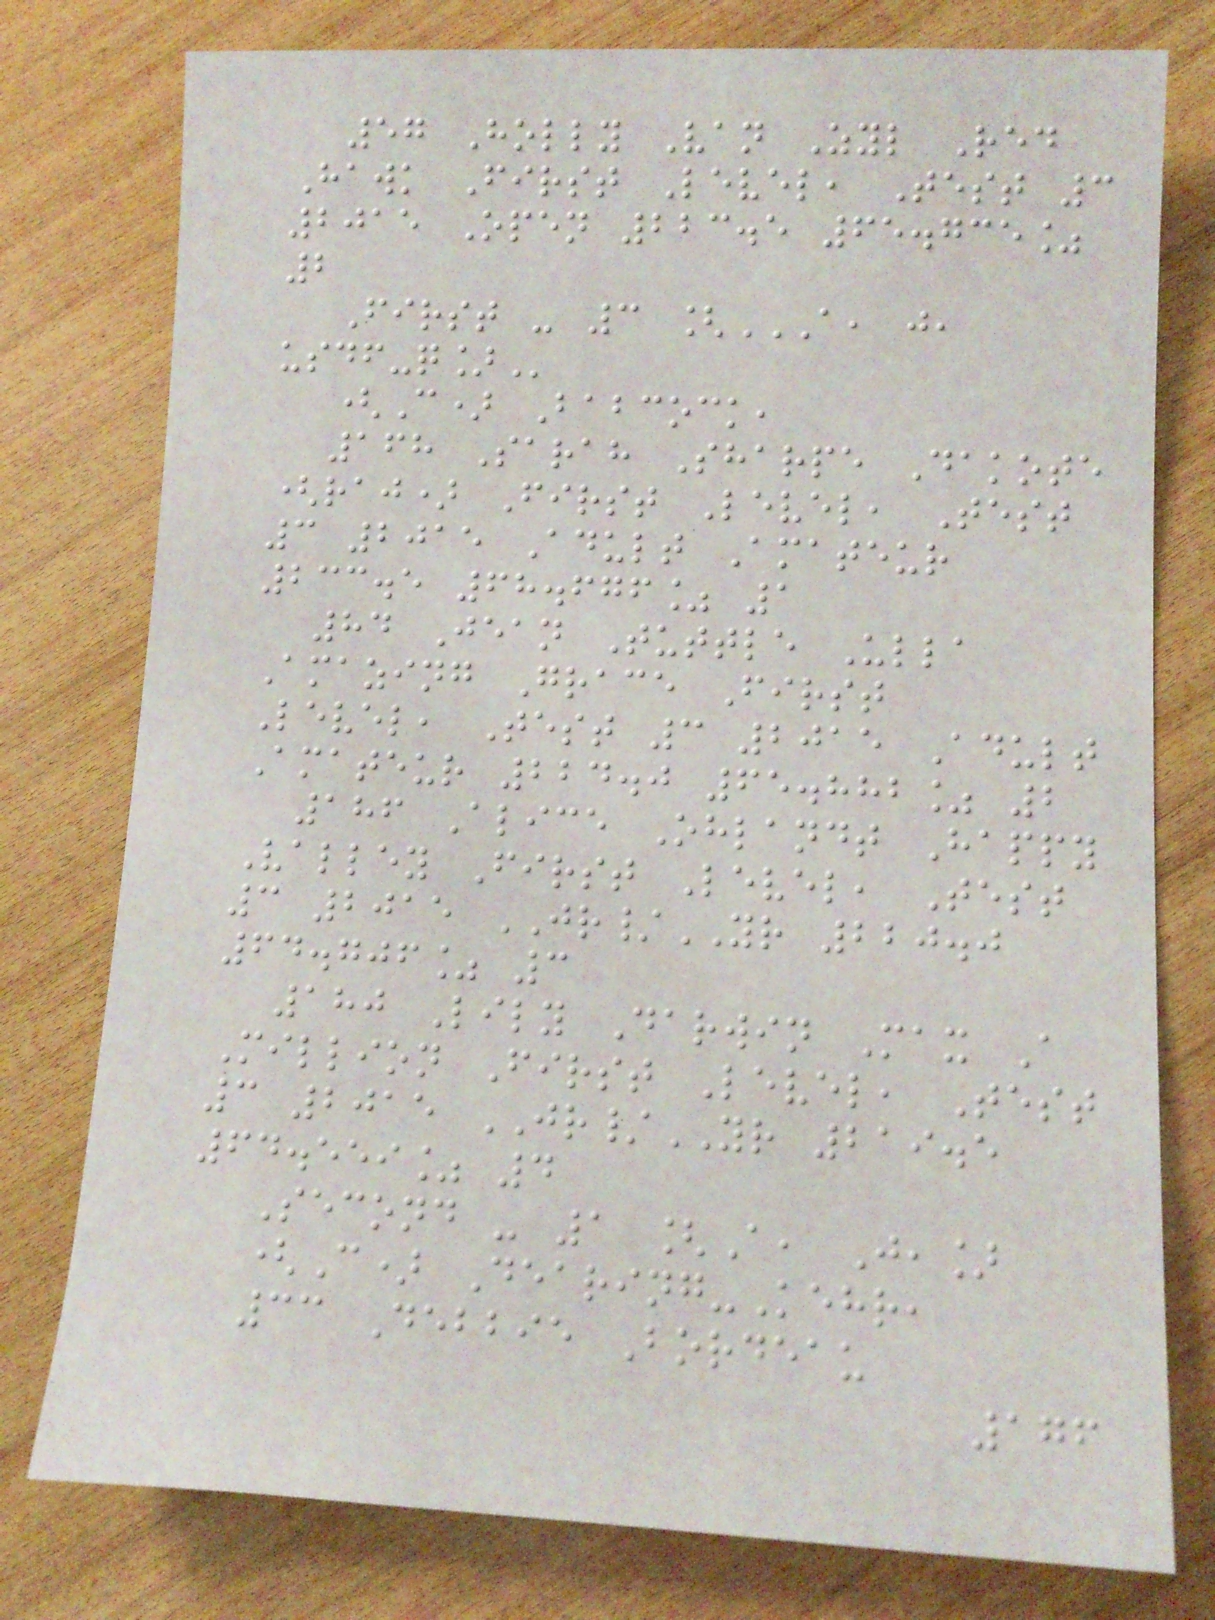57 Holly Van Zyl Red
Hawk First Level, Test 3
2015 Open 223.5 65.735%
2
First - 3 [A, J,
USDF-Q]
(C) Babcock,
168 Sarah Sharpe Dakote
(raj) First Level, Test
3 2015 Adult Amateur
233.5 68.676% 1
84 Jean Tuttle Ulla
Amazing Grace First
Level, Test 3 2015 Adult
Amateur 224.0 65.882% 2
186 Alice Ohlandt Happy
Valley First Level, Test
3 2015 JR/YR 220.0
64.706% 3
180 Lily Darwin Max A
Million First Level, Test
3 2015 JR/YR 219.5
64.559% 4
Second - 1 [A, J,]
(C) Dearing-Kehr,
33 Debbie Bordeau
176
